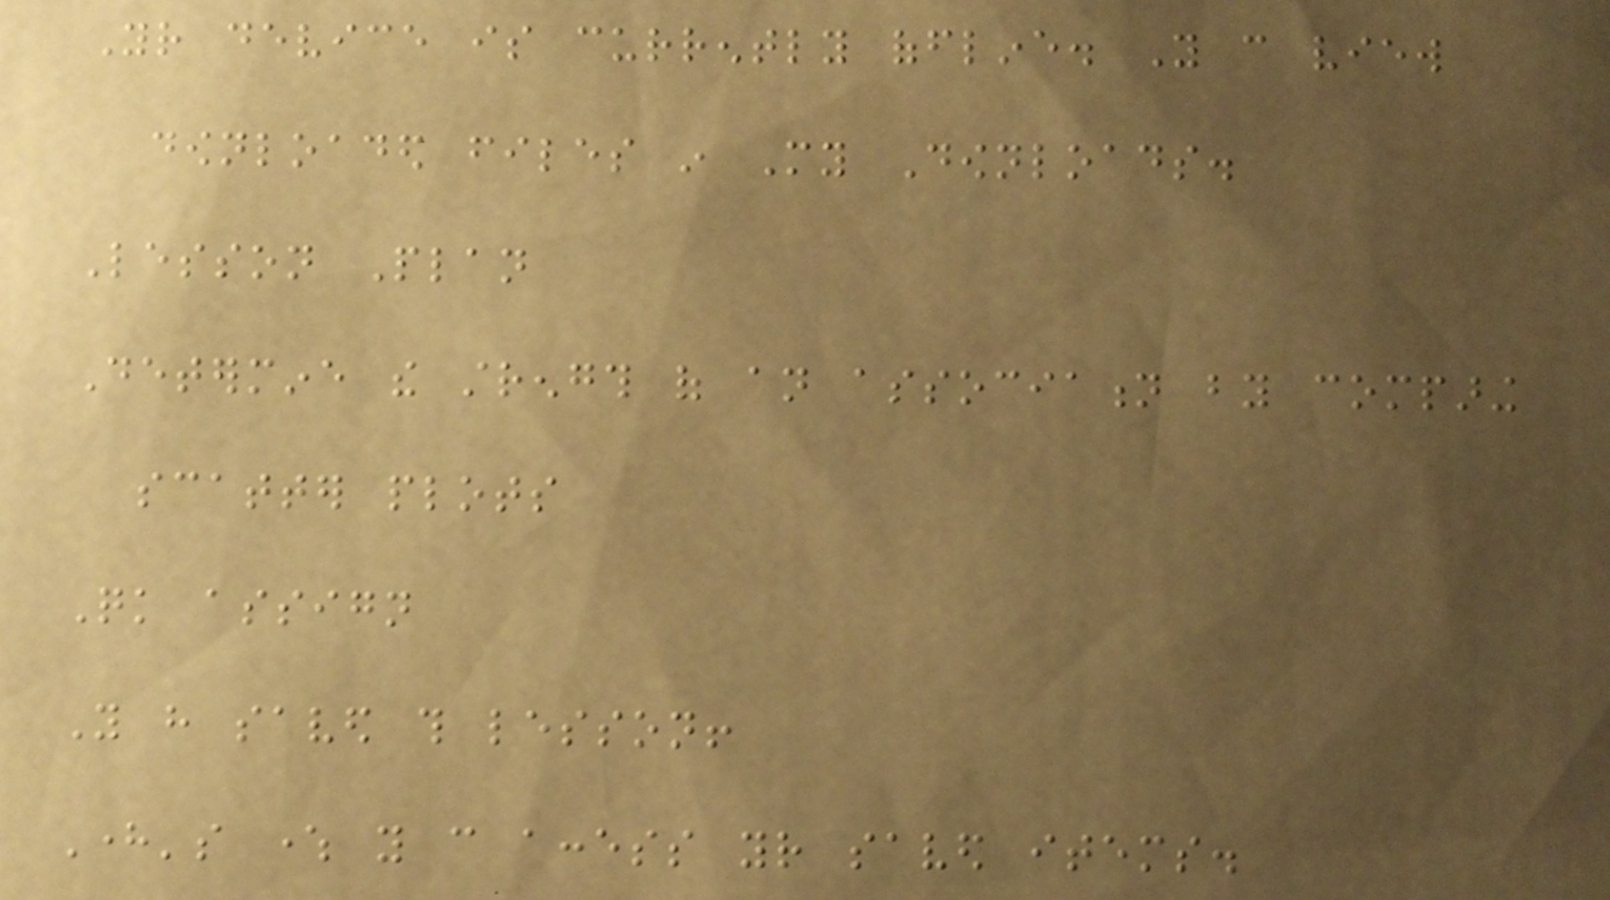Your device is currently offline. You can view
downloaded files in My Downloads.
Lesson Plan
Determine the strength of an association by comparing
scatter plots
Quick assign
You have saved this lesson!
Here's where you can access your saved items.
